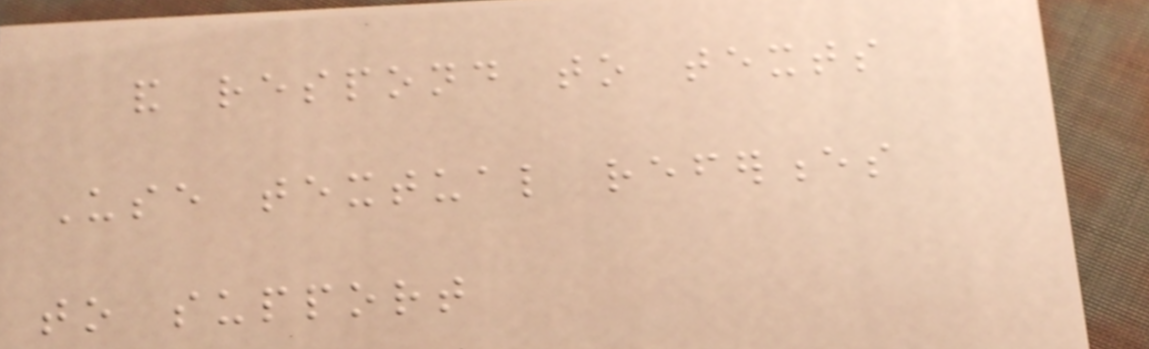and respond to texts
Use textual references
to support
